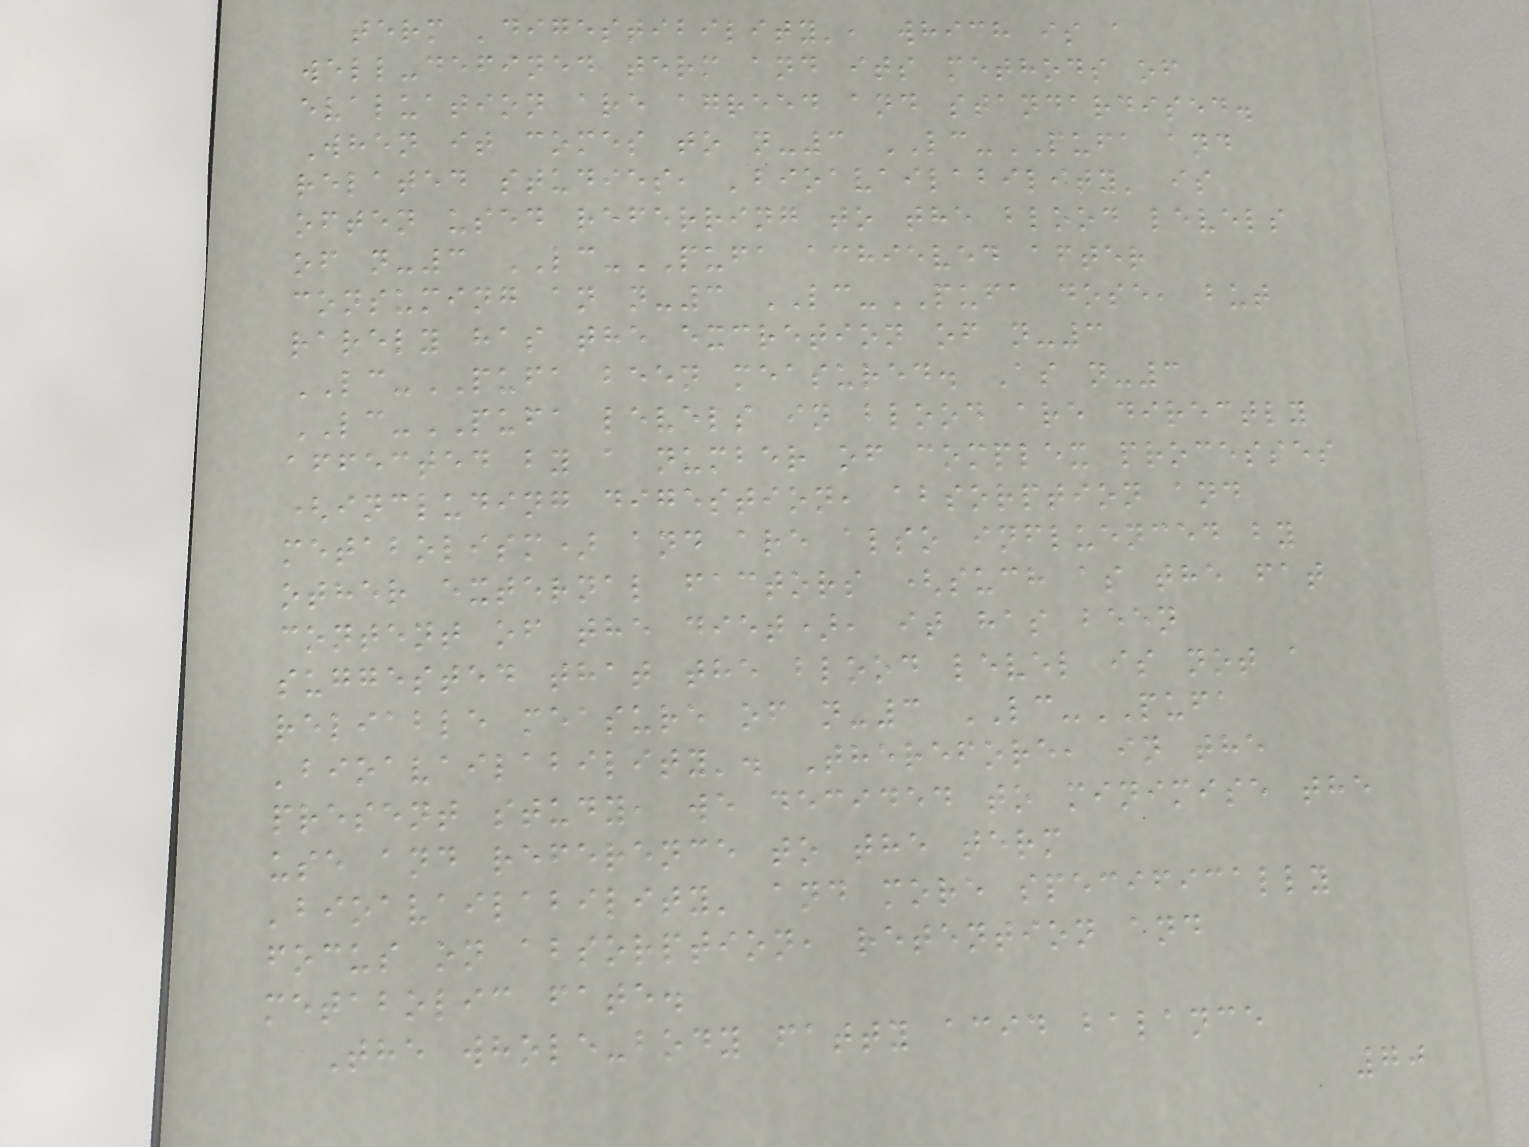term 'digestibility', which is a
well-defined term and its methods of
evaluation are agreed and standardised.
When it comes to n-3 LC-PUFA and
related studies, 'bioavailability' is
often used referring to the blood levels
of n-3 LC-PUFA achieved after
consuming an n-3 LC-PUFA dose, but
rarely has the excretion of n-3
LC-PUFA been measured. As n-3
LC-PUFA levels in blood are directly
affected by a number of complex processes
(including digestion, absorption and
metabolism) and are also influenced by
other external factors (such as the fat
content of the diet), it has been
suggested that the blood level is not a
reliable measure of n-3 LC-PUFA
'bioavailability'. Therefore, in the
present study, we decided to minimise the
use and reference to the term
'bioavailability' and more specifically
focus on absorption, retention and
metabolic fate.
The whole-body fatty acid balance
70
